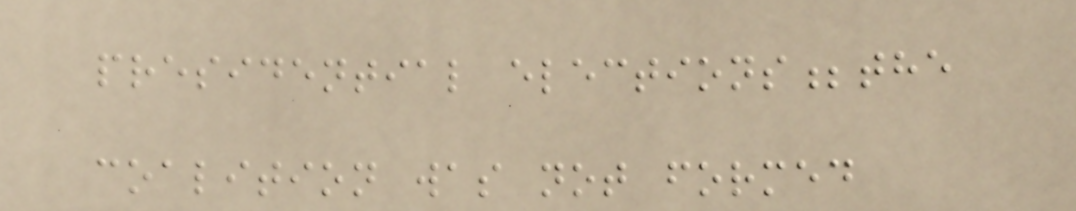presidential elections;the
coalition was not formed
